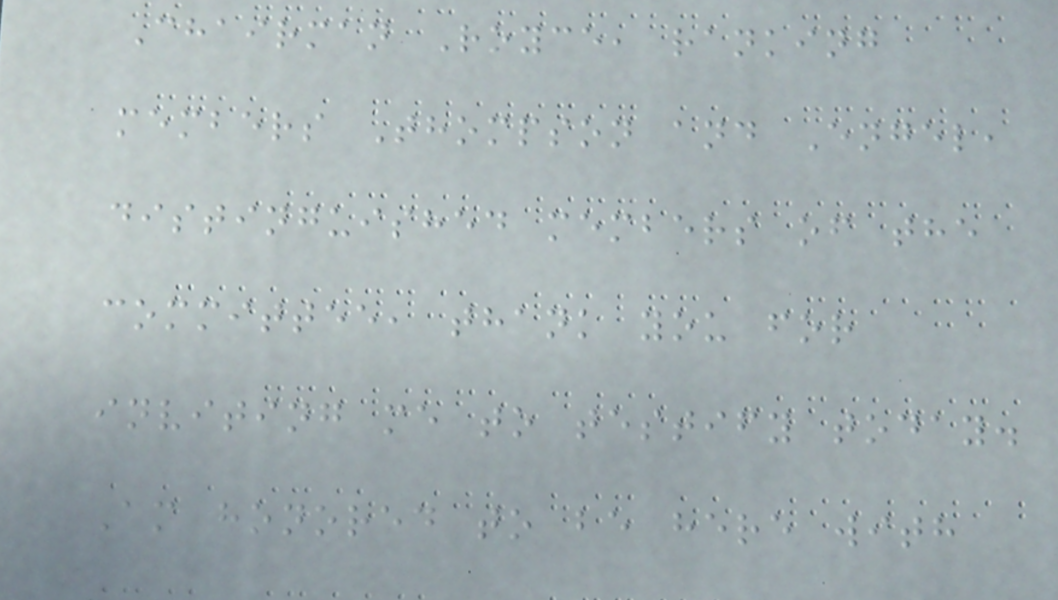Chairman Royce, ranking
members Thompson and Engel,
distinguished members of the
committee, thank you for
inviting me to testify today.
Am honored to be here with
